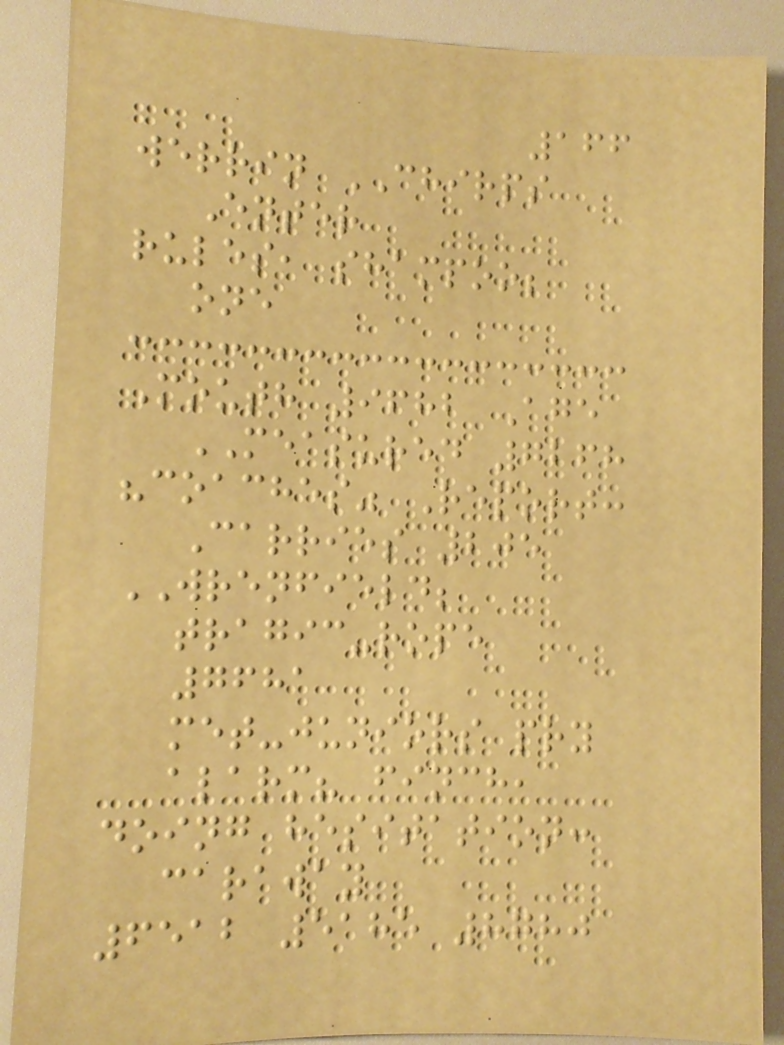166
werrin CHIRPS
Enter
rules, shampoo;
one
Mouth 9682 Age
MEASURED 7268
"coaches" Report:
Carries 205
WRENFIELD;
tragic-rope
7681
met-juniors pry
alarm? finch,
doing hesitation:
caraway
6512 5185 8780
